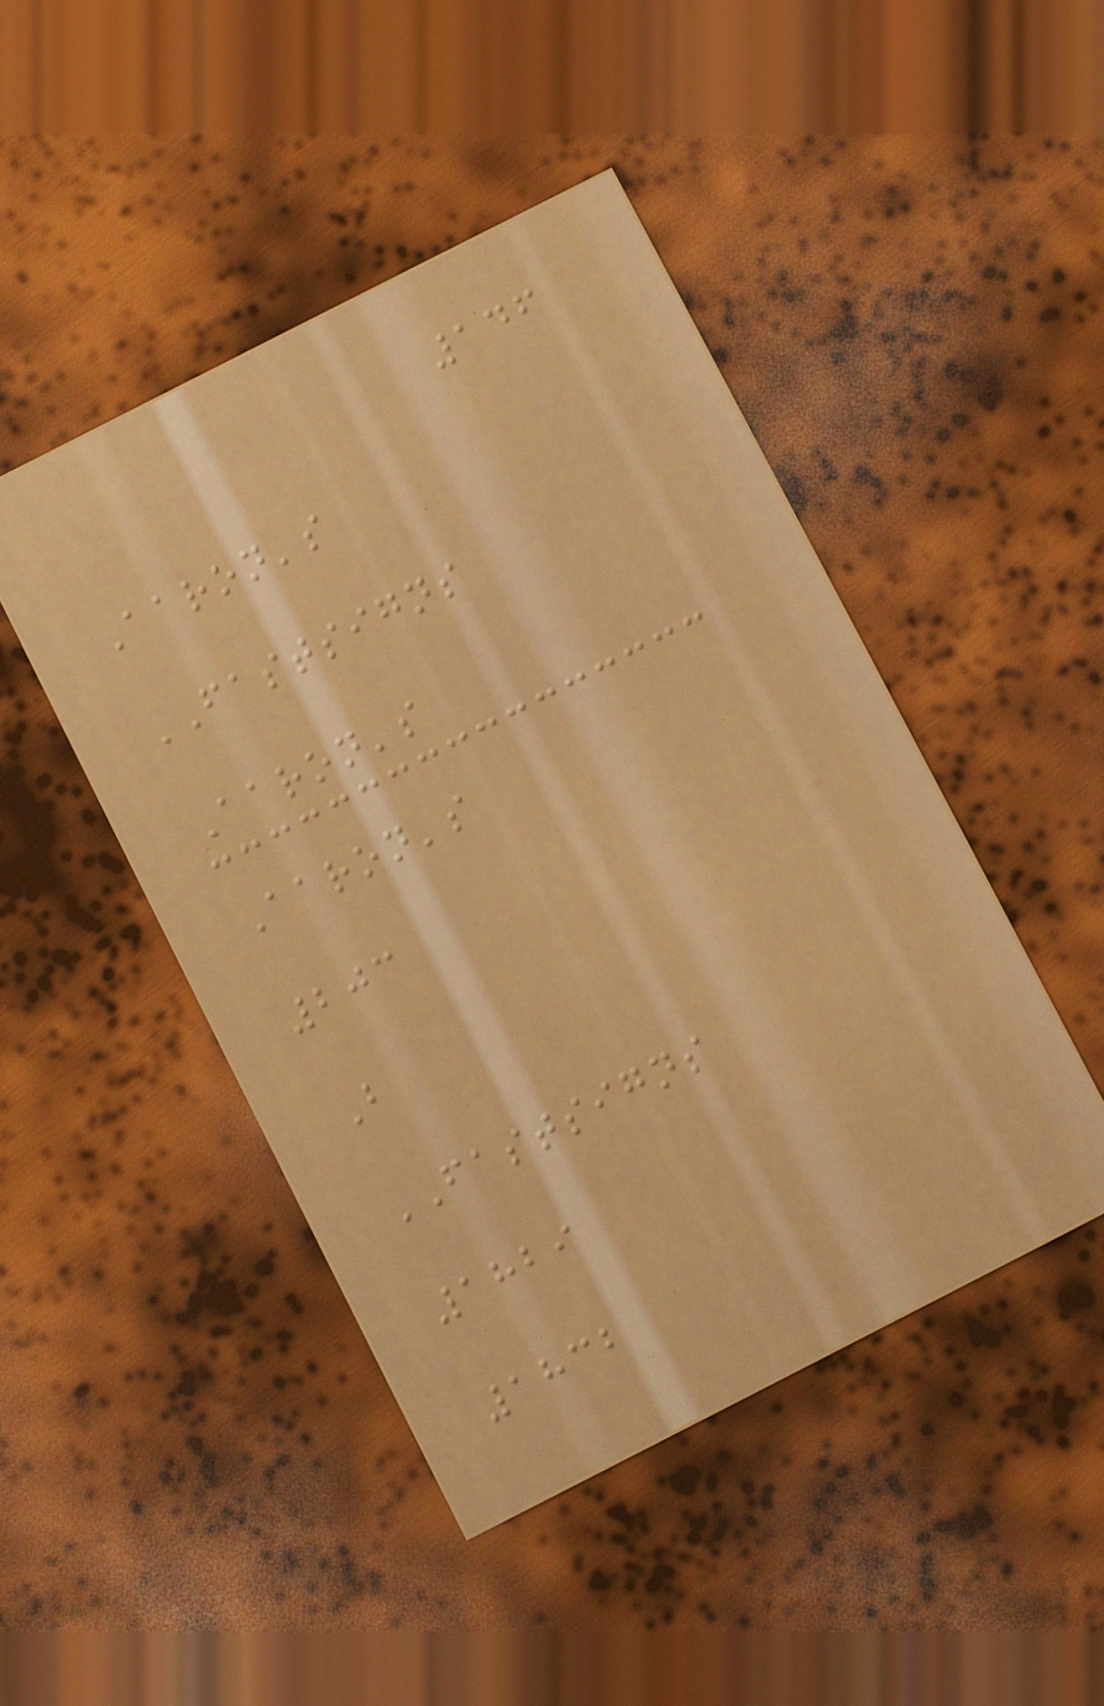146
Aaron's
FASTSIGNS
Aaron's
Aaron's
203
B
FASTSIGNS
1829
1832
